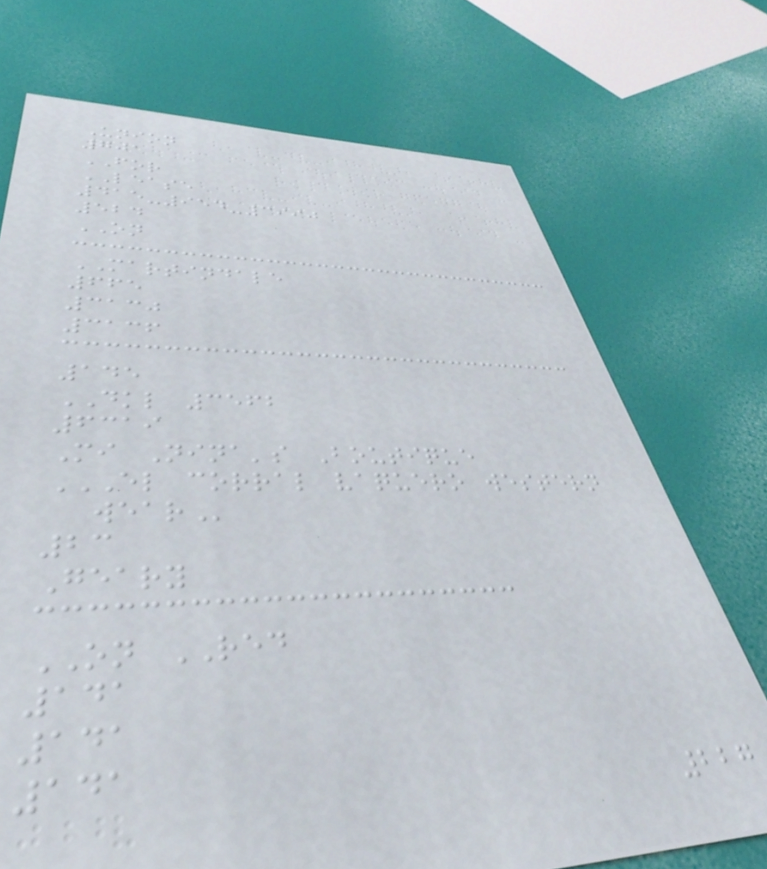Union
701
FOR
LEASE
415-954-3990
524
ON
MARTINDALE
665
3130
3136
145
DKL 3562
6319
Mi Nina's Boutique
EL CORRAL VAQUERO WESTERN
WEAR
23
Geary
ON RED
141
141
141
227
